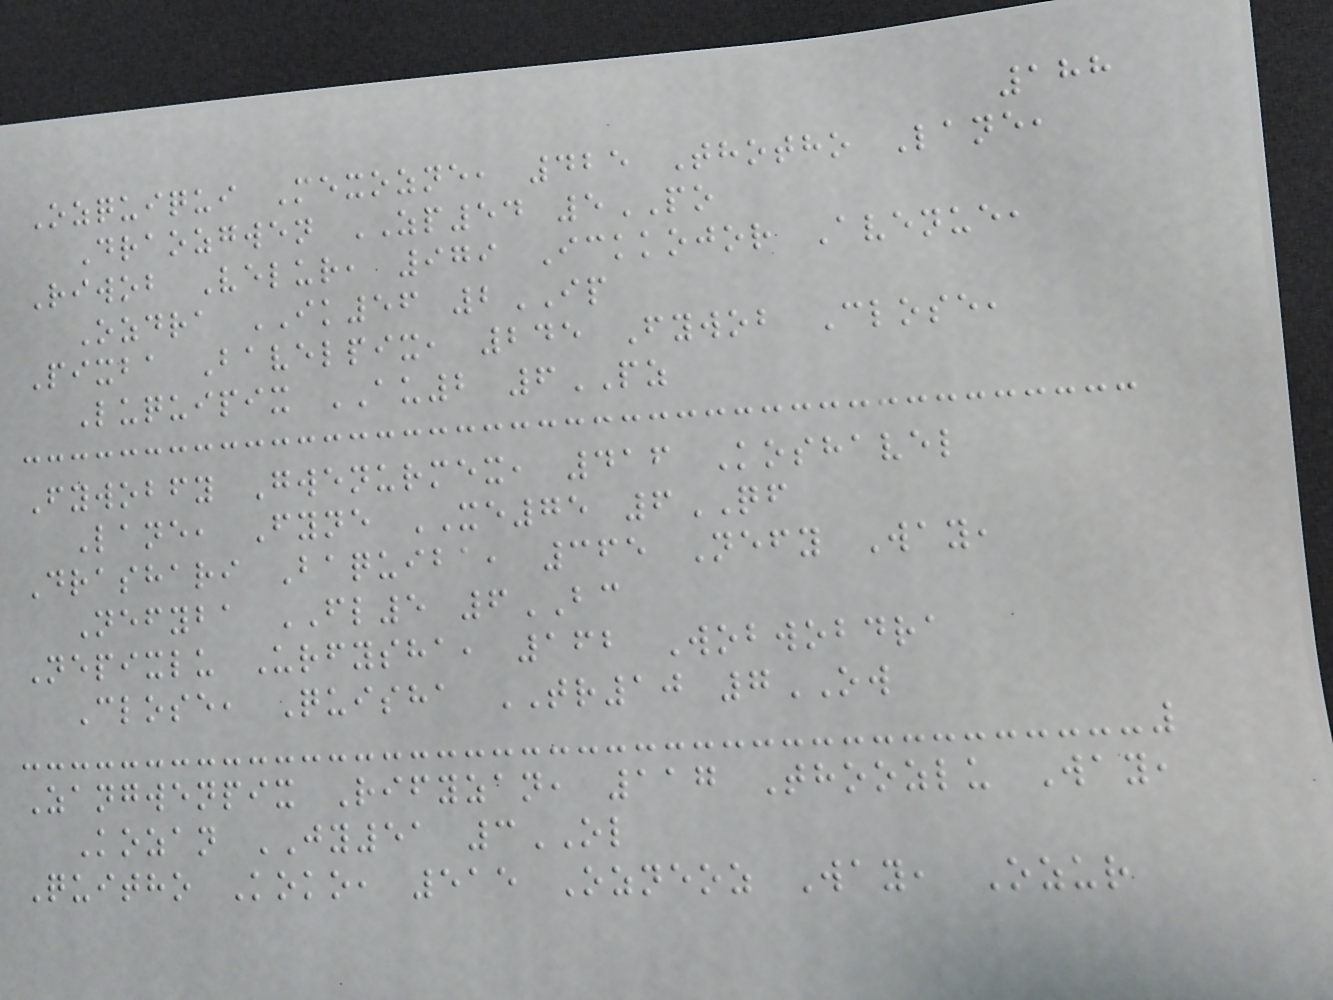188
Ozquiqui Mexozne, 425 Thotho Lane,
Draozgwen ZP54 5PO
Riwob Velur, 979 Ickkojor Avenue,
Ozdra IK56 2IP
Pixba Bavelpix, 245 Fywob Close,
Luquipix AU2 6PZ
Fywobfy Gwenurmex, 416 Koshavel
Lane, Fyne XE75 6QF
Drashari Baquiba, 365 Nefy Way,
Nefyba FL5 6BC
Nepixlu Urfysha, 162 Wobwobdra
Close, Quisha TR10 7OW
Zangwenpix Rifyzan, 117 Thoozlu Way,
Kozan JY51 3OL
Quitho Koko, 515 Ozneoz Way, Ozur
